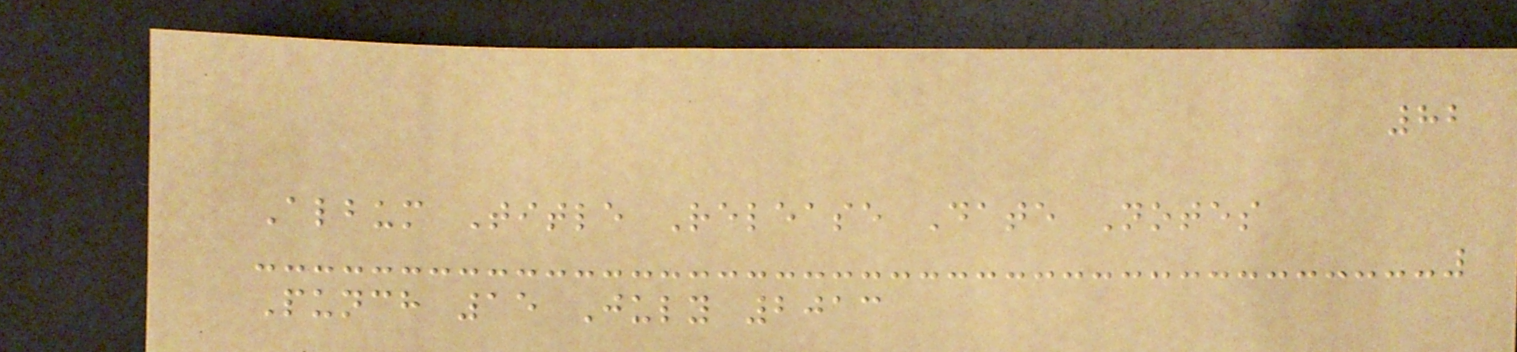82
Album Title Release Date Notes
Punch 15 July 2013
